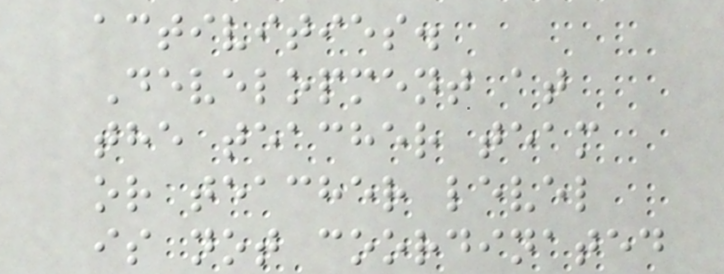activities.
Development at
the teacher team
or teacher level
is not coordinated
